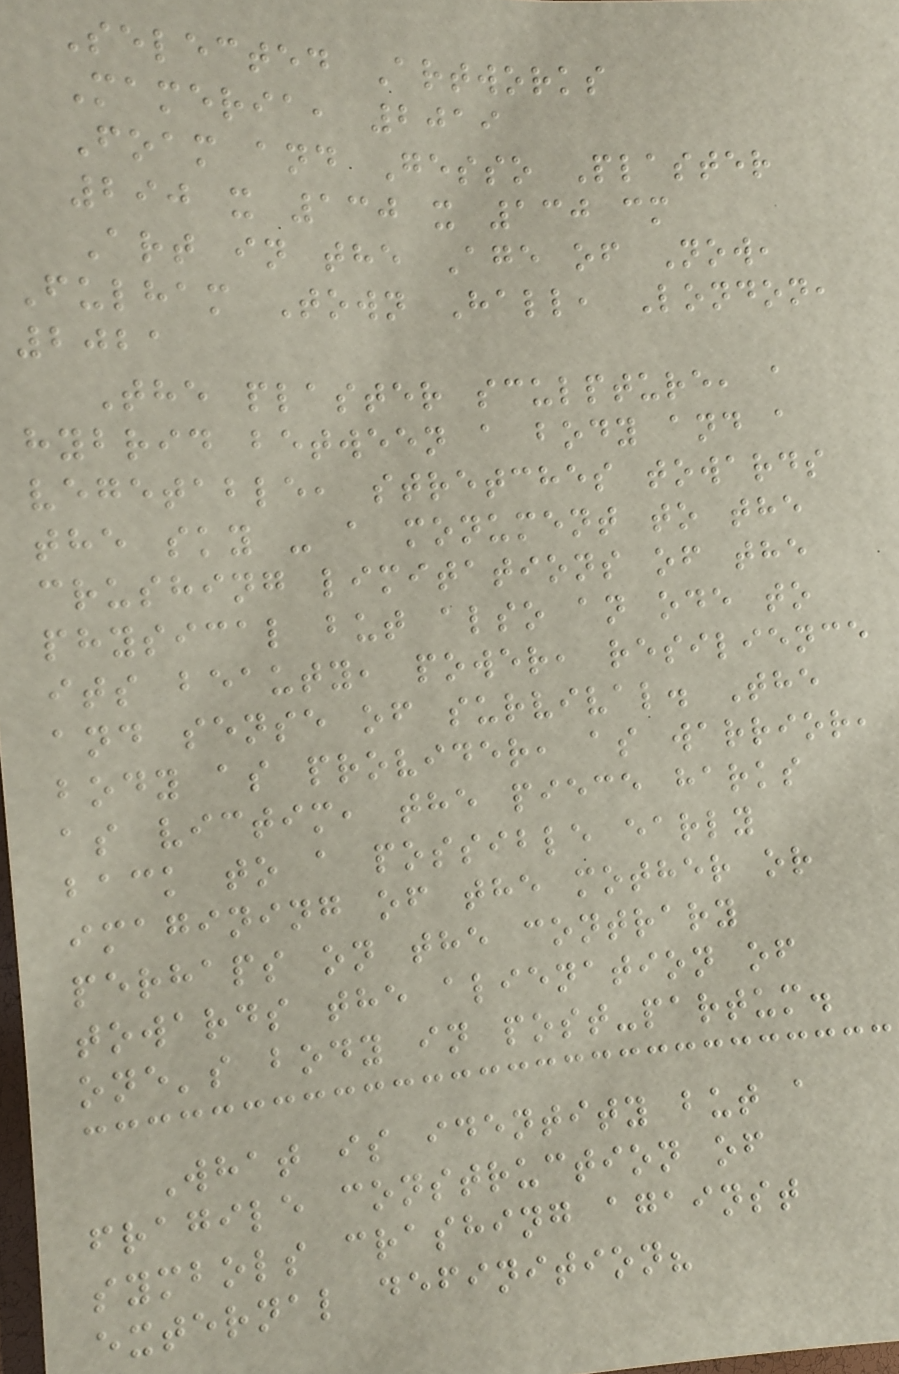Selected Artworks
Mameria, 2019
Foam and Gesso Plaster
290 x 130 x 130 cm
Art in the Age of Now,
Fulham Town Hall, London,
2021
The plaster sculpture, a
hybrid between a body and a
vegetable, stretches towards
the sky - a monument to the
crushing limitations of the
physical but also an ode to
its beauty, power, resilience
and sense of survival. The
body as provider, as warrior,
as victim, the piece harks
back to a possible early
imagining of the mother or
perhaps on the contrary
towards the alienation of
one's body in post-partum.
What is identity but a
fragile construction of
symbols crashing against
external definition?
